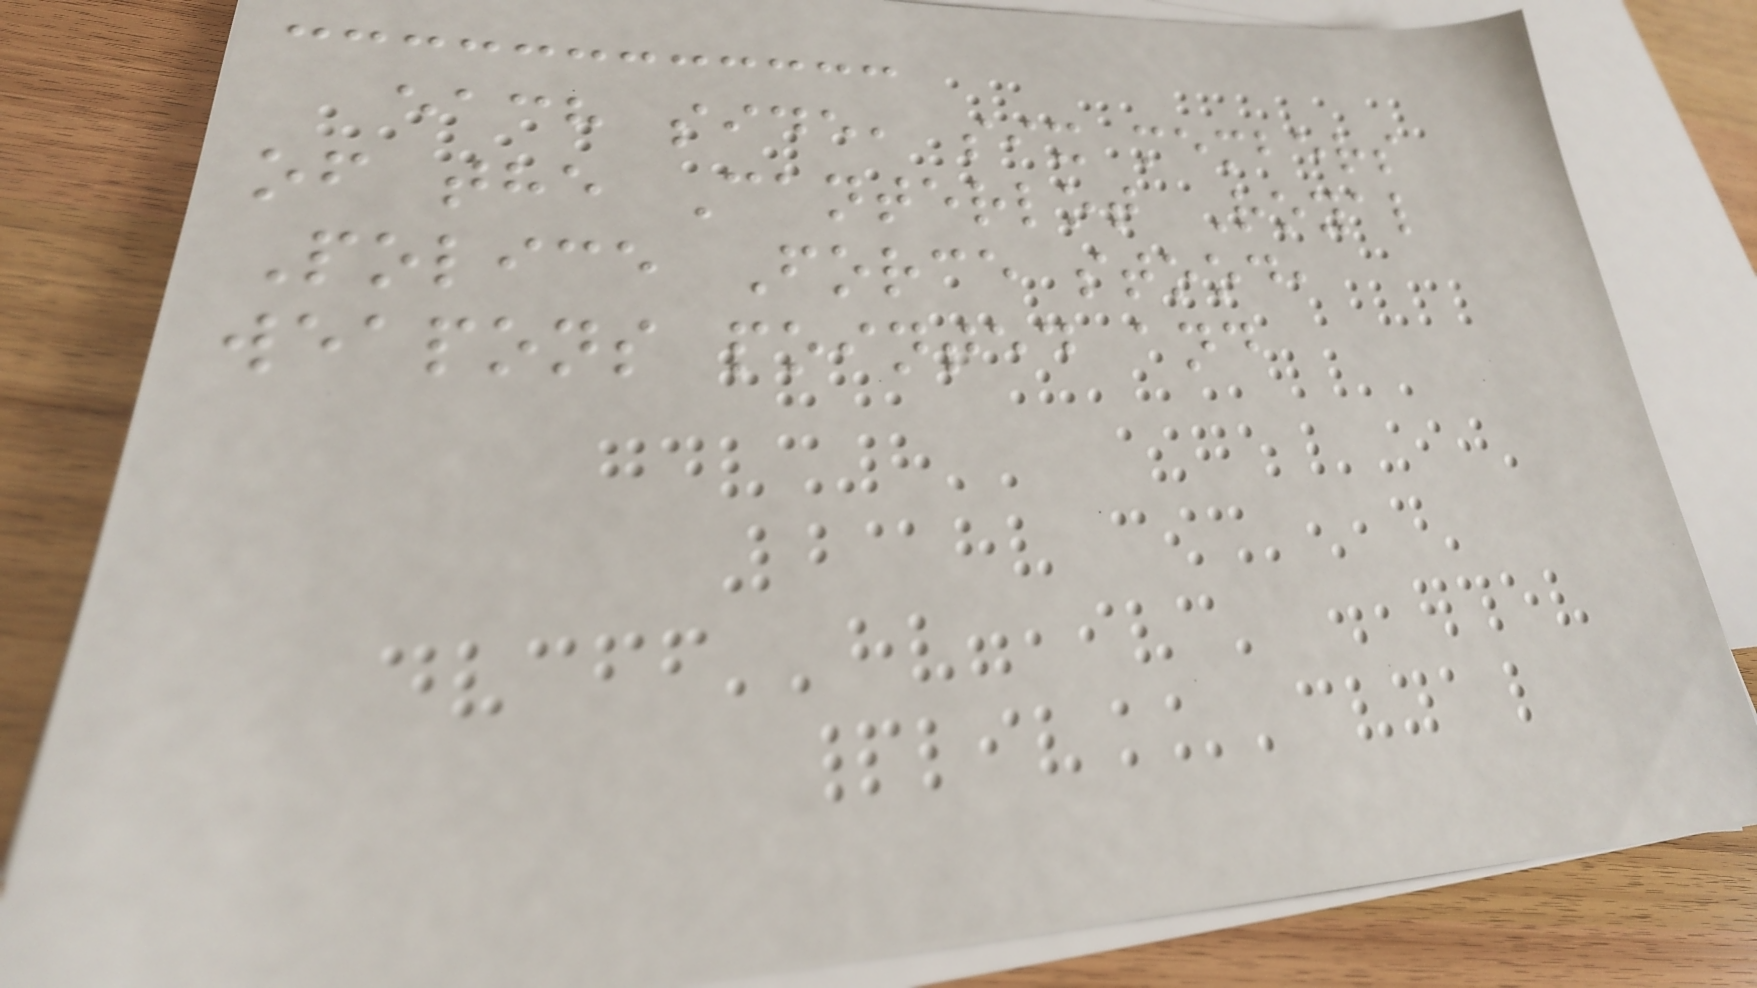each side, six members
of the Canterlot Royal
Police Force stood,
weapons pointed and
